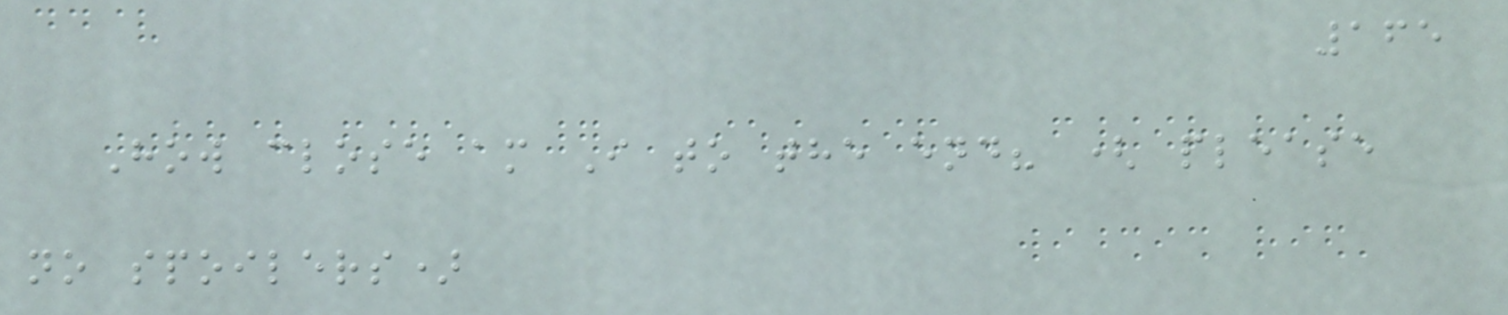165
How close am I to the end? ( please
no spoilers)
